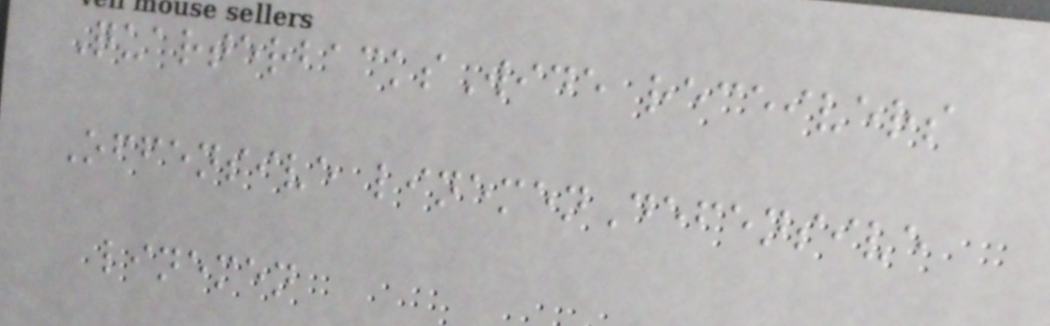QuarterbacksWide receivers
Offensive linemenDefensive
linemen
